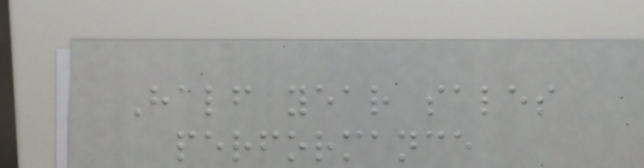Half year sales
performance
